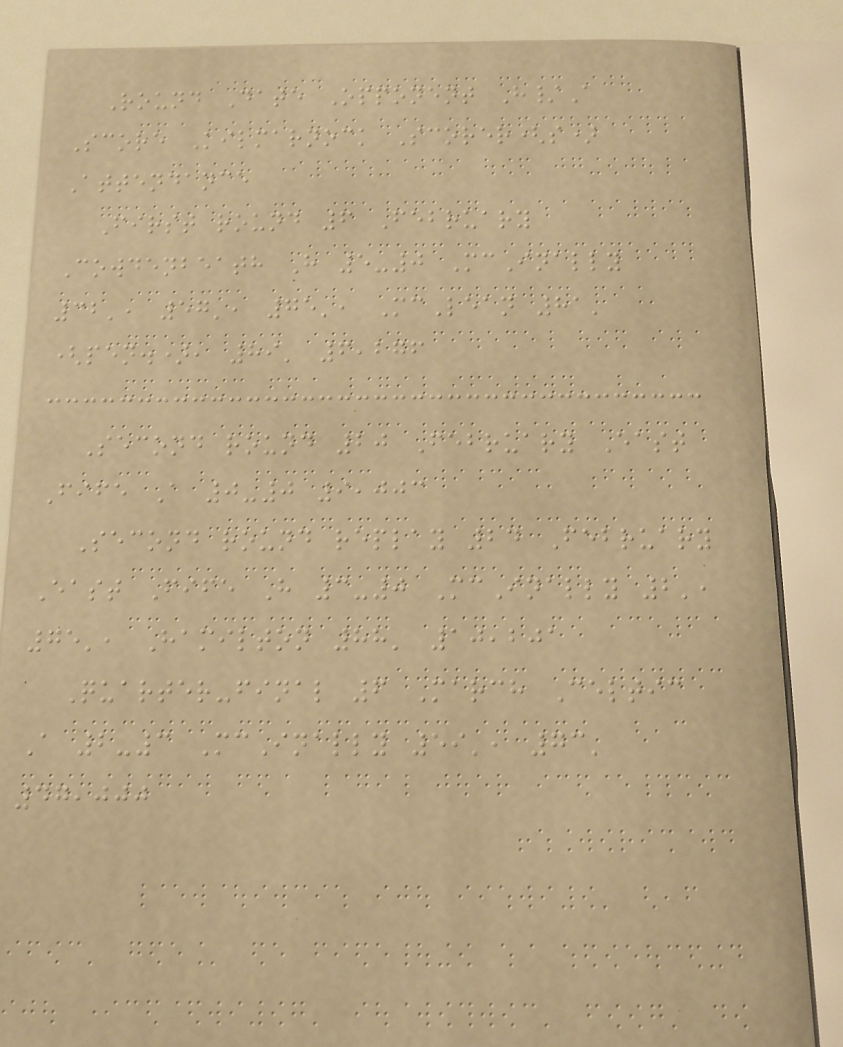Round Date Opponent H/A
Score Kilmarnock Scorer(s)
Attendance
First round 6 February
Cowdenbeath H 5-0 McInally
32', 57', 75', McLean 81'
(pen.), 89' 6,276
Second round 20 February East
Fife A 0-0 9,003
Second round replay 24 February
East Fife H 3-0 McInally 2',
75', Hamilton 88' 10,201
Quarter-final 6 March Celtic
A 2-3 McInally 59', 73'
47,000
